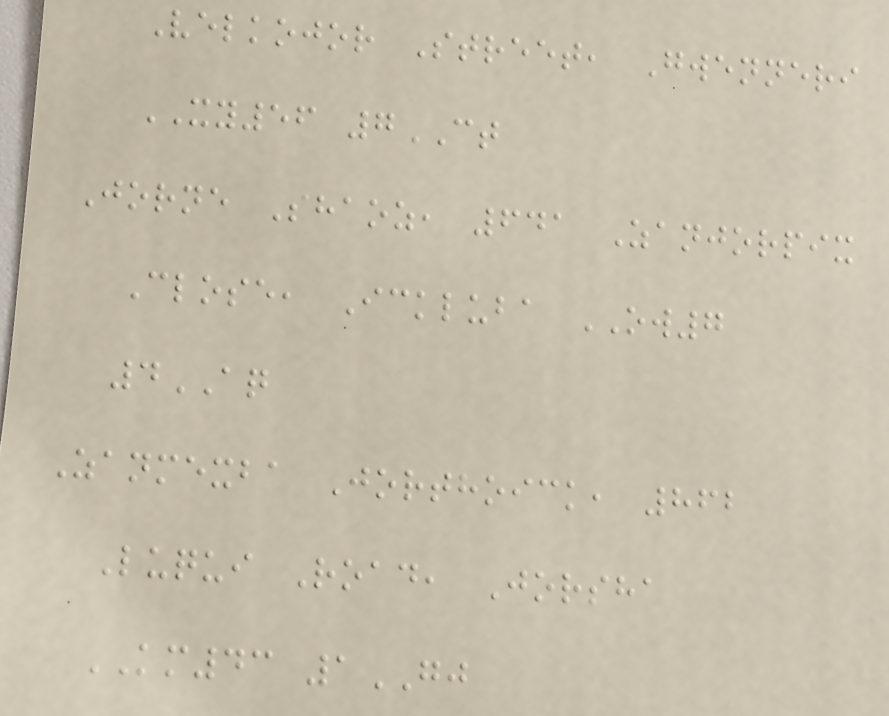Velkojor Street, Gwenneri
XY56 7CT
Jorne Shaoz, 641 Zanjorpix
Close, Ickluba OW7
4AQ
Zanmexba Jorthoick, 862
Luqui Road, Jorsha
KM43 1GJ
